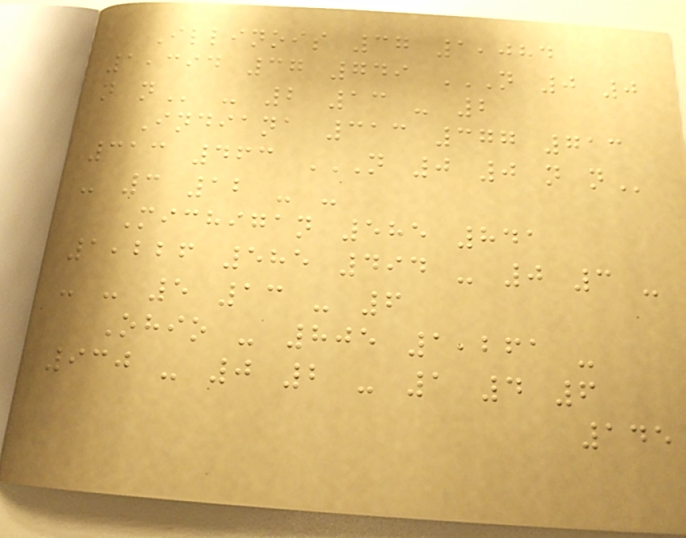Illinois 37 1,084
1,394 37 749 N 0 0
N N - 2 13 - 2
Indiana 313 377 713
313 463 N 0 0 N N
- 3 12 - -
Michigan 585 841
1,226 585 494 - 0 3 -
- - 5 13 - 6
Ohio - 805 1,261 -
930 - 0 2 - 1 4 6
145
